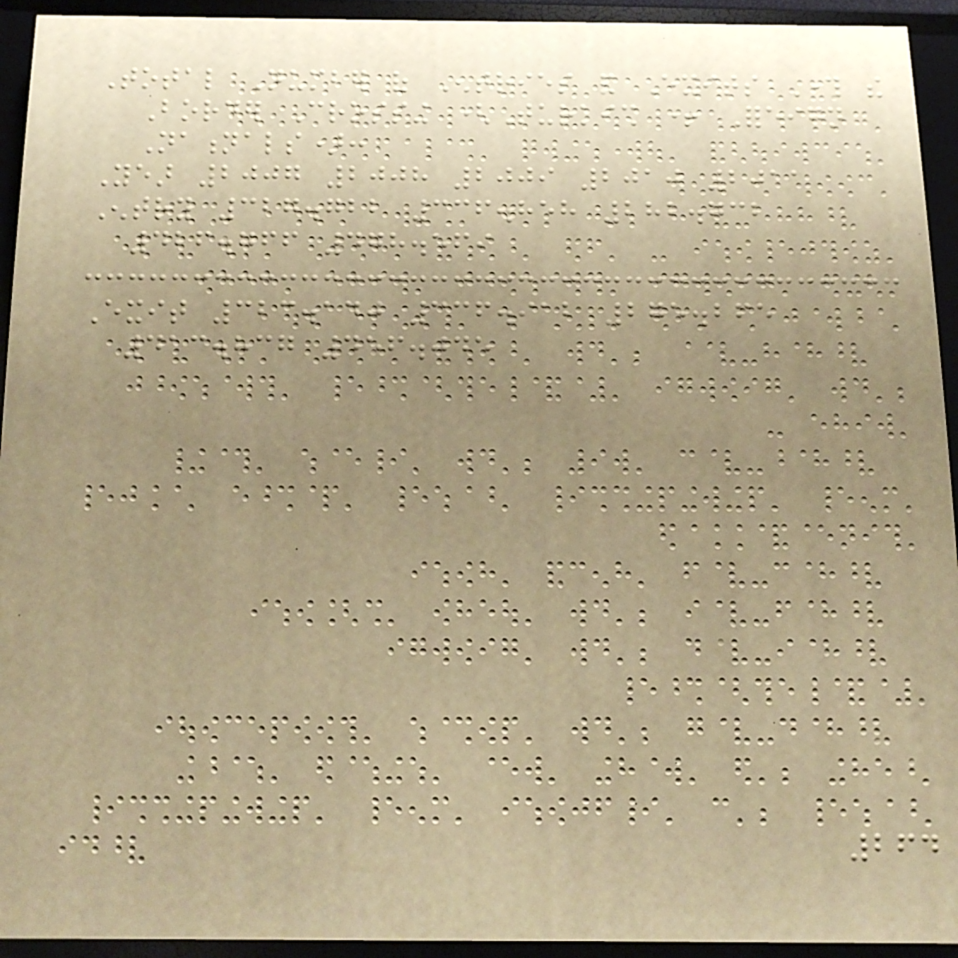Total Number of Entries and Exits Through the
Border Crossing (Turkish + Foreign
Nationals):
Year 2007 2008 2009 2010 2011
Entry 327.722 336.858 282.732
426.766 478.569
Exit 323.140 336.912 275.265
413.837 456.045
264
